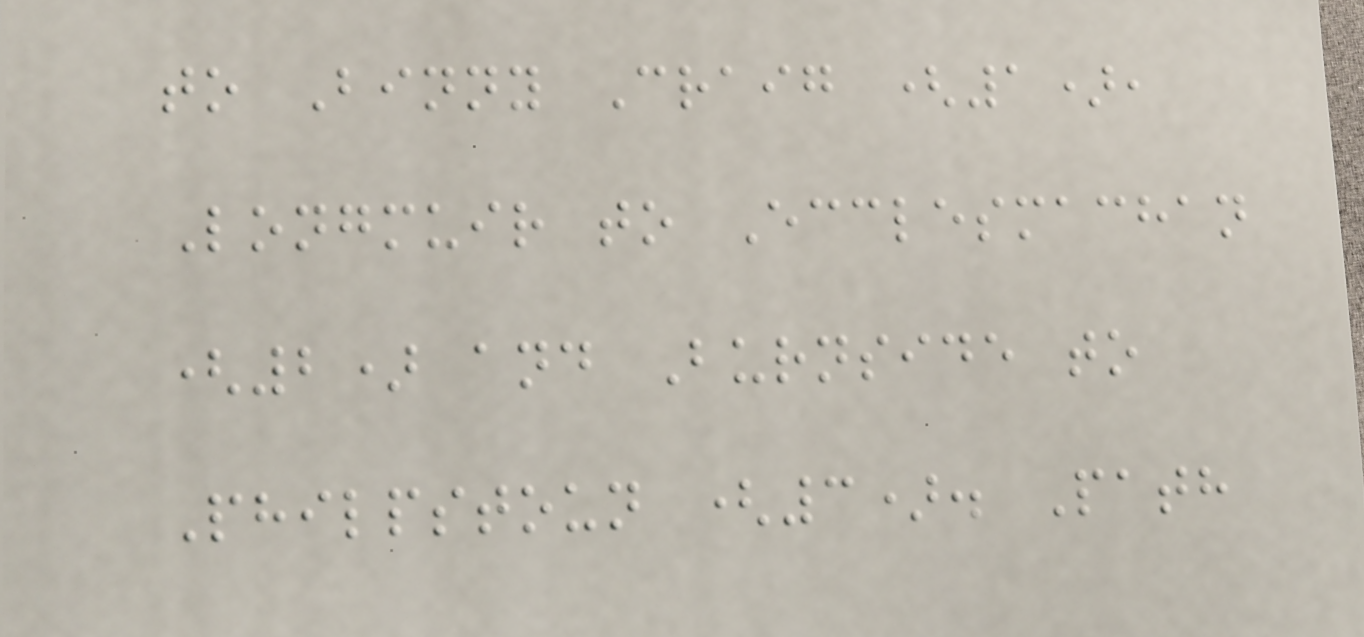to Binny Craig (1),
Longmuir to Ecclesmachan
(2) and Burnside to
Philpstoun (3). Path
